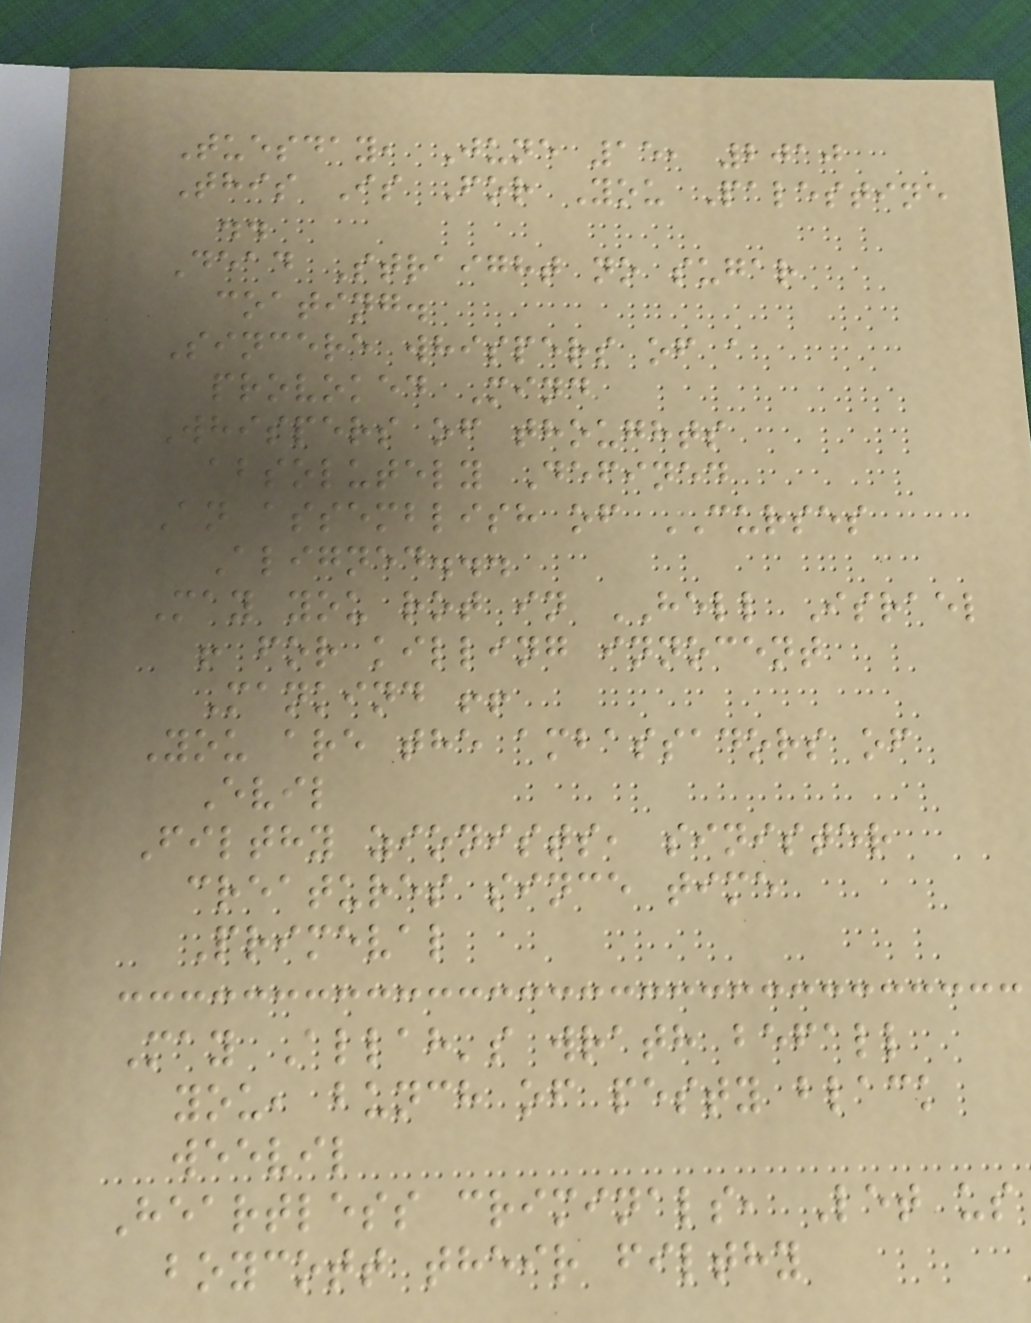Tuesday, June 15, 2010
This Is For You Palestine
..
Dead Straight no sugar
coating.
Sincere whispers of a
provoked Mind
Whispers of thoughts
absolutely Defined
An assemblish of CURSES
Aligned...
May you rot in HELL Israel
! for killing innocent
Mankind !!
You are the ambassadors of
Evil
Filthy zionists, sinister
creatures since time
Primeval
May Allah's wrath befall
you, bunch of pesty black
weevil
Heartless criminals, Let us
boycott their filthy
